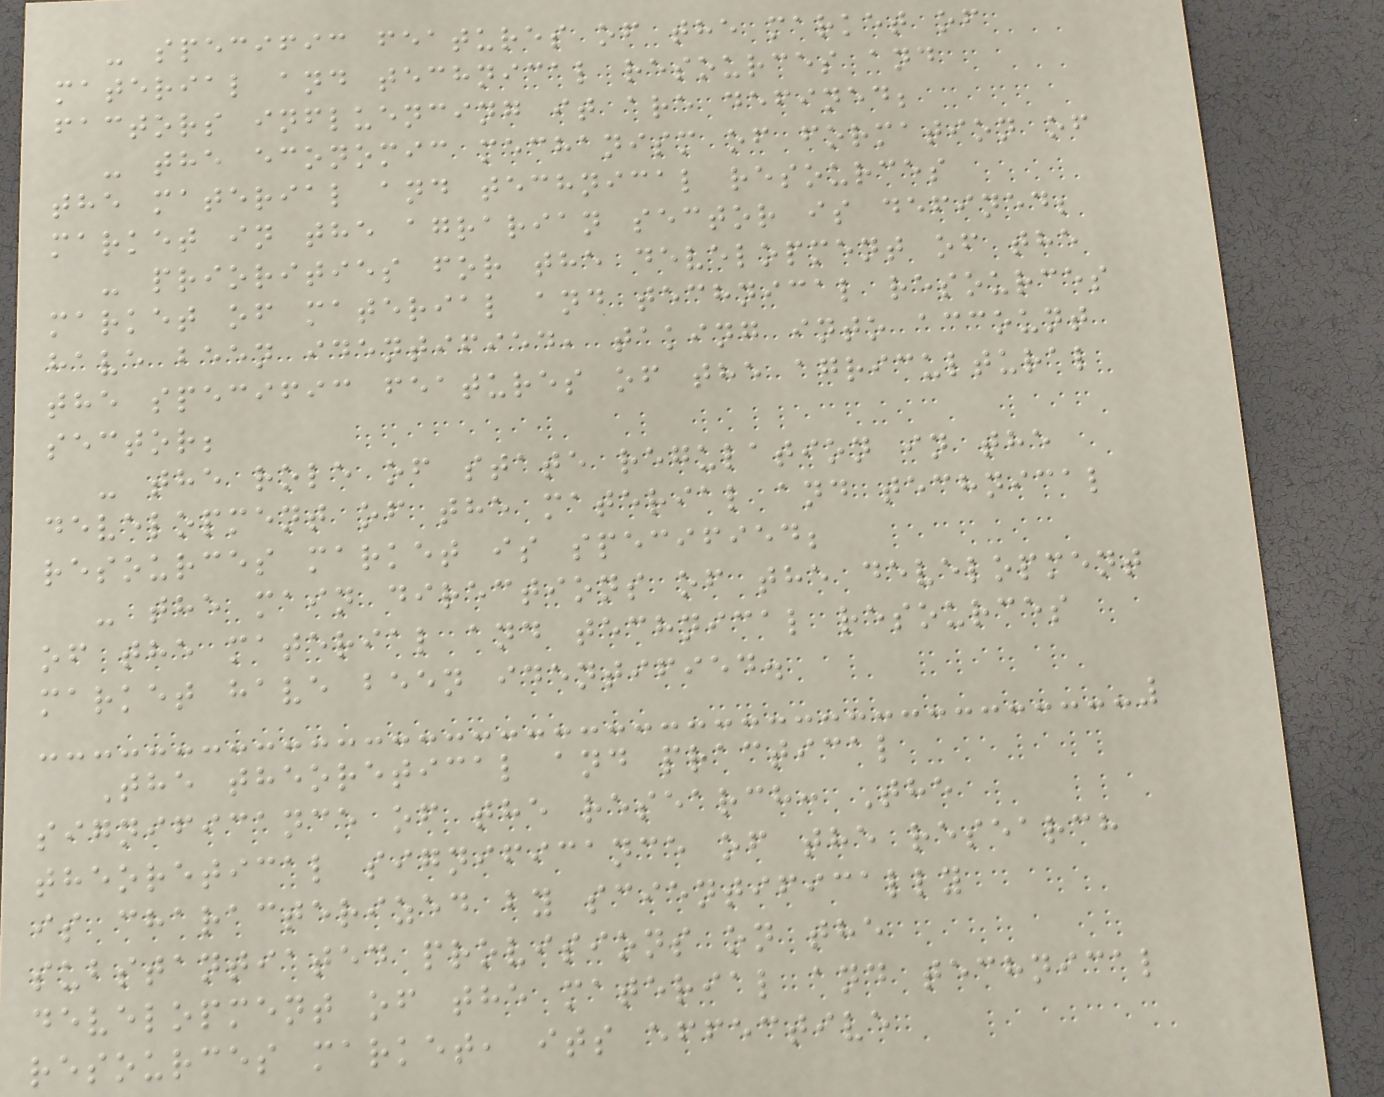- specific features of the market of
material and technical resources and
factors influencing it are defined;
- the economic mechanism of formation of
the material and technical resources
market in the agrarian sector is defined;
- priorities for the development of the
market of material and technical resources
have been identified, taking into account
the specific features of the agricultural
sector;
- the role of state regulation in the
development of the material and technical
resources market is specified;
- the main directions of the development
of the material and technical resources
market have been identified.
The theoretical and practical
significance of the research: The
theoretical significance of the research
is characterized by scientifically
substantiated provisions on the
development of the material and technical
resources market, its effective
